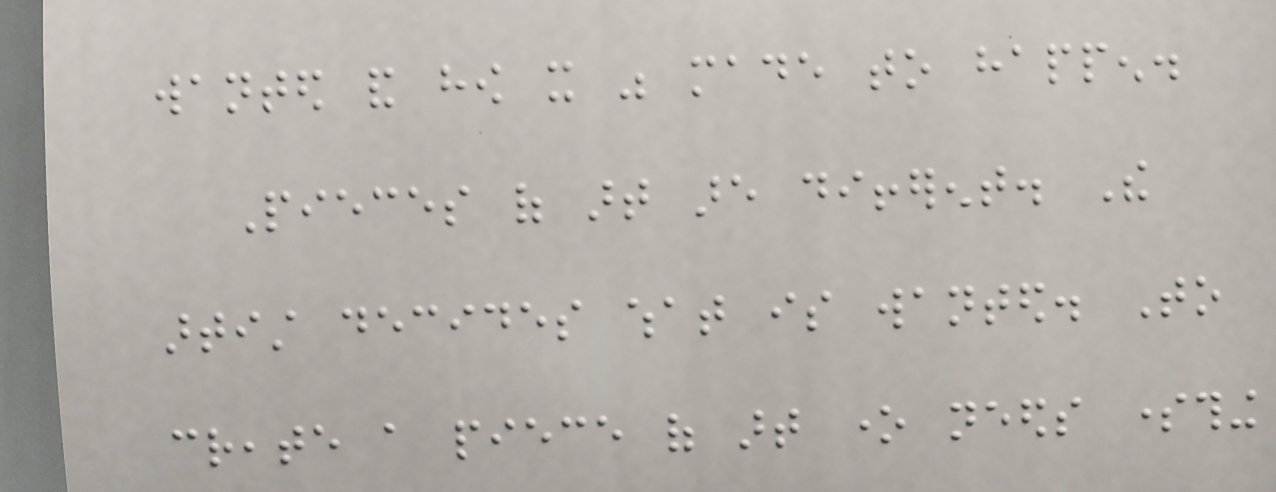wanted and how it was made to happen.
Pieces of art are different. The
artist decides what is wanted. To
create a piece of art one needs something
